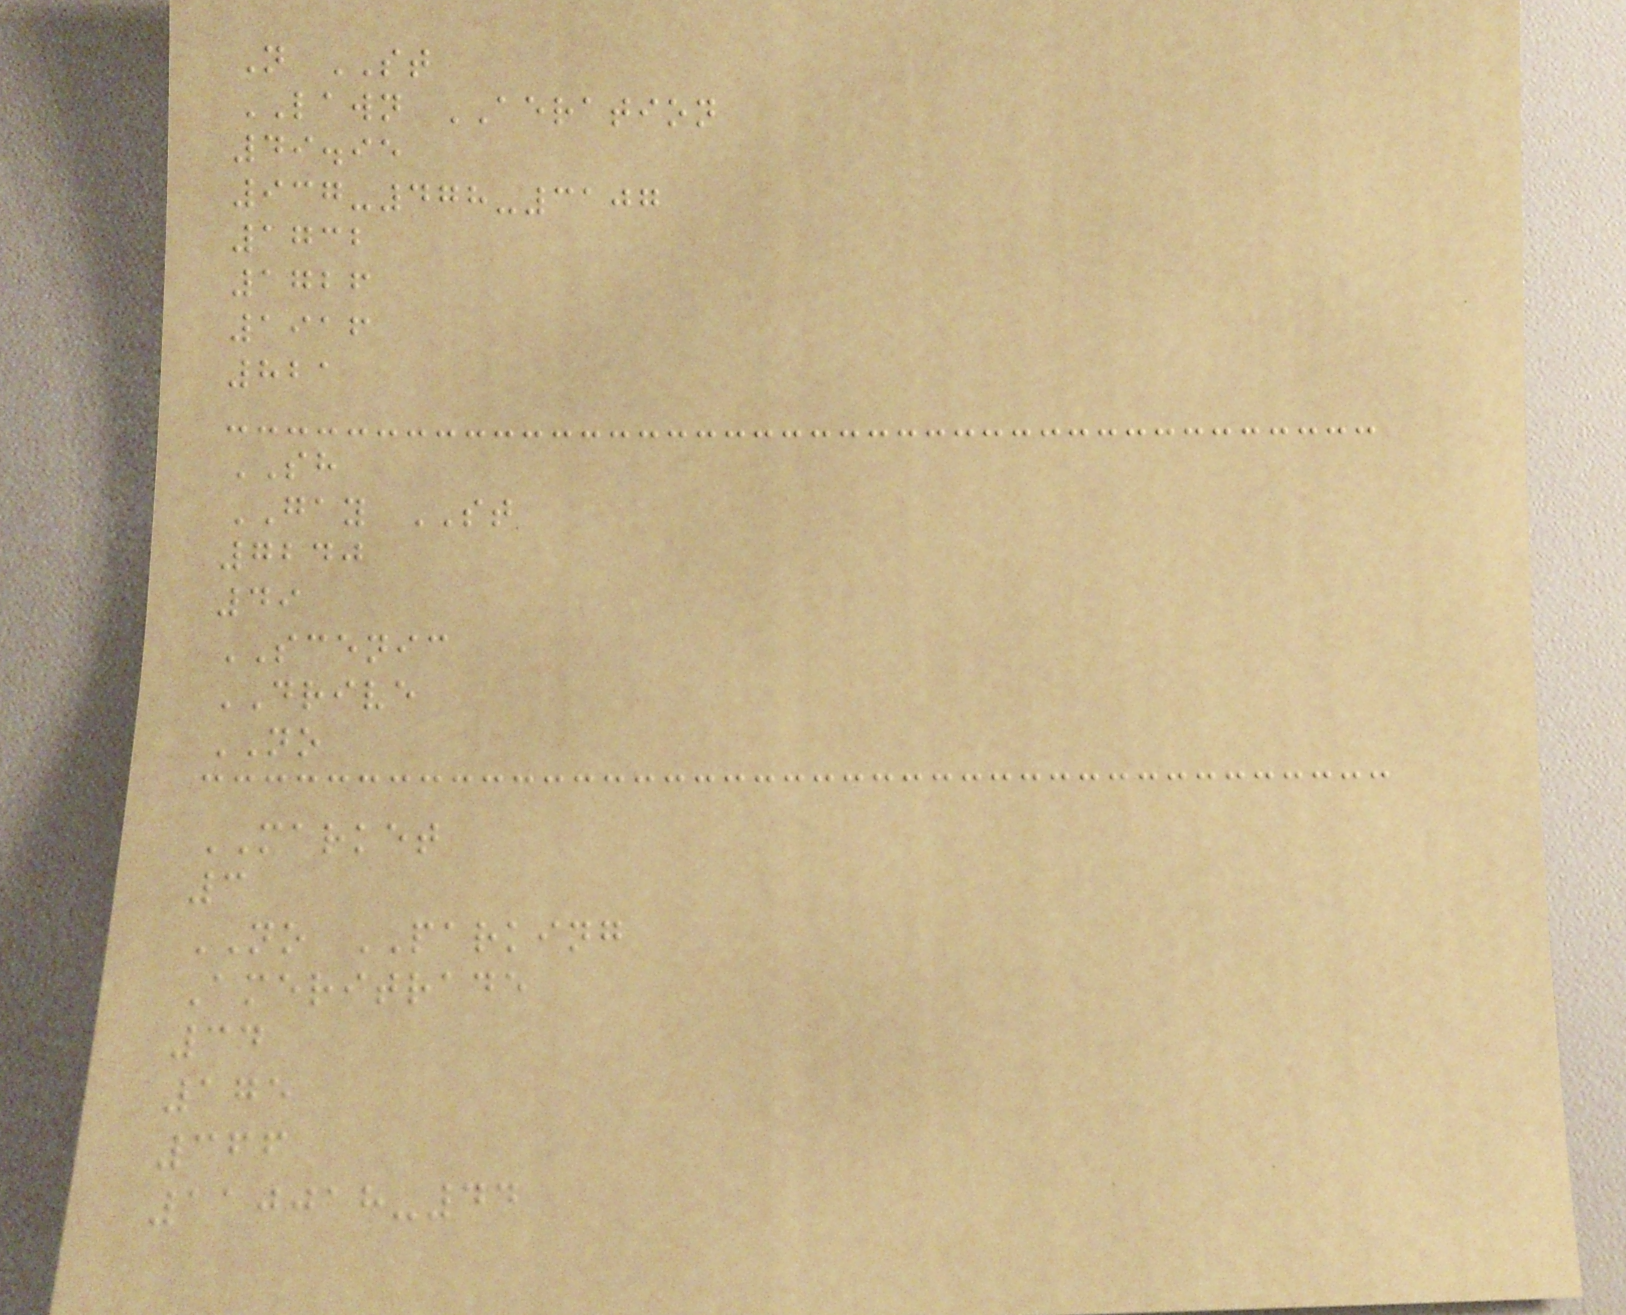N ST
LAWN AERATION
49.95
937-478-3107
1732
1726
1916
821
SH
GAY ST
7240
49
SCENIC
DRIVE
NO
MARKET
3
NO PARKING
Ameritrade
34
175
366
110018-44
